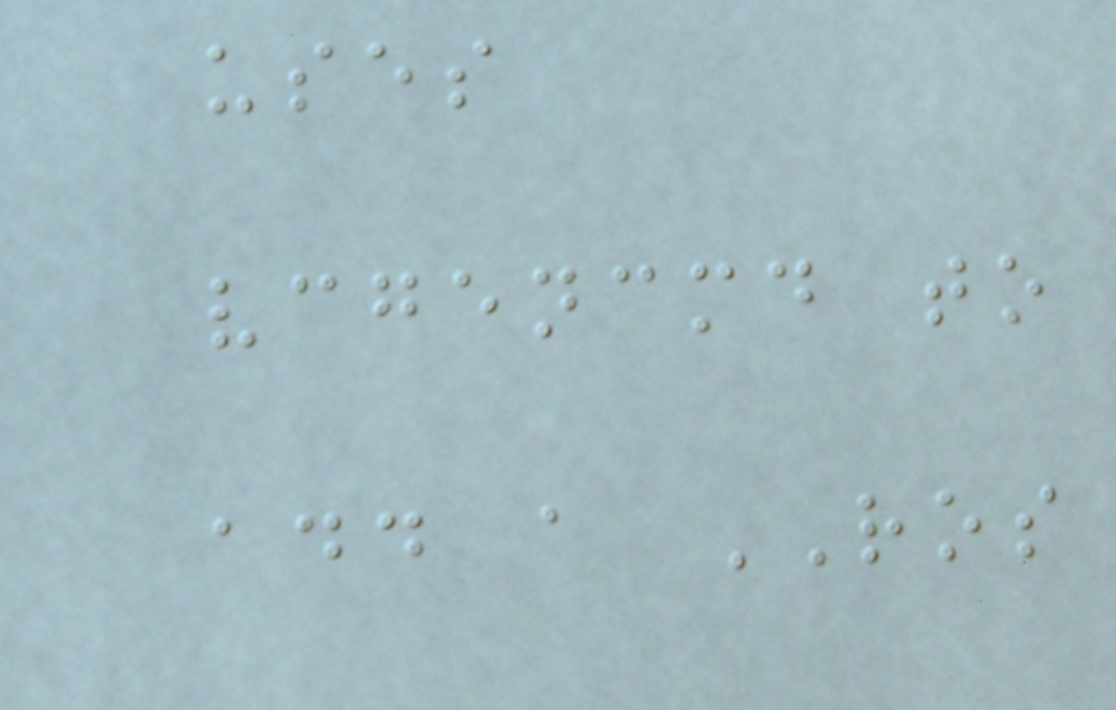uses
vcgencmd to
add a ROS
